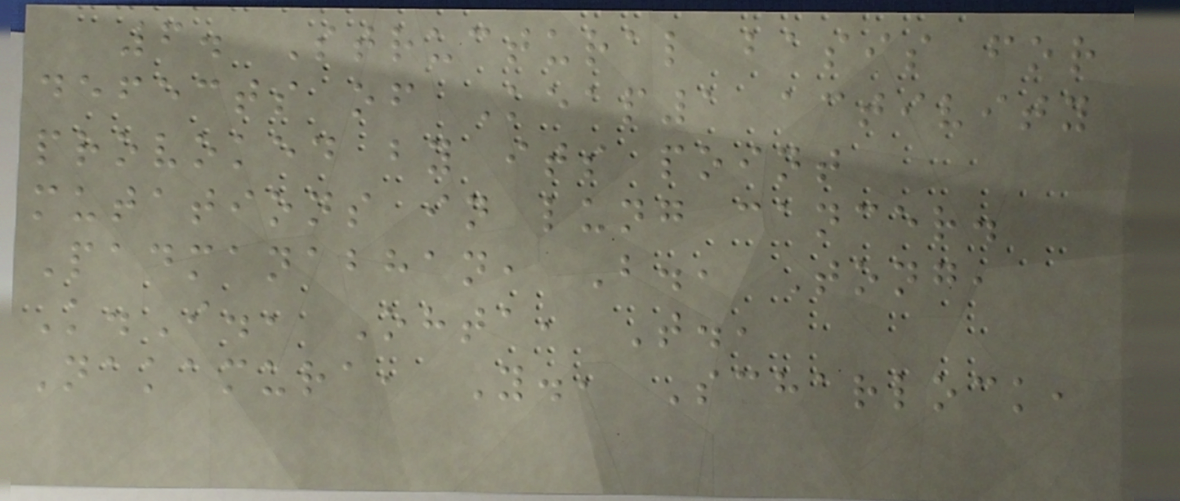6. Structural basis for
defects of Keap1 activity
provoked by its point
mutations in lung cancer.
Padmanabhan, B., Tong,
K.I., Ohta, T.,
Nakamura, Y., Scharlock,
